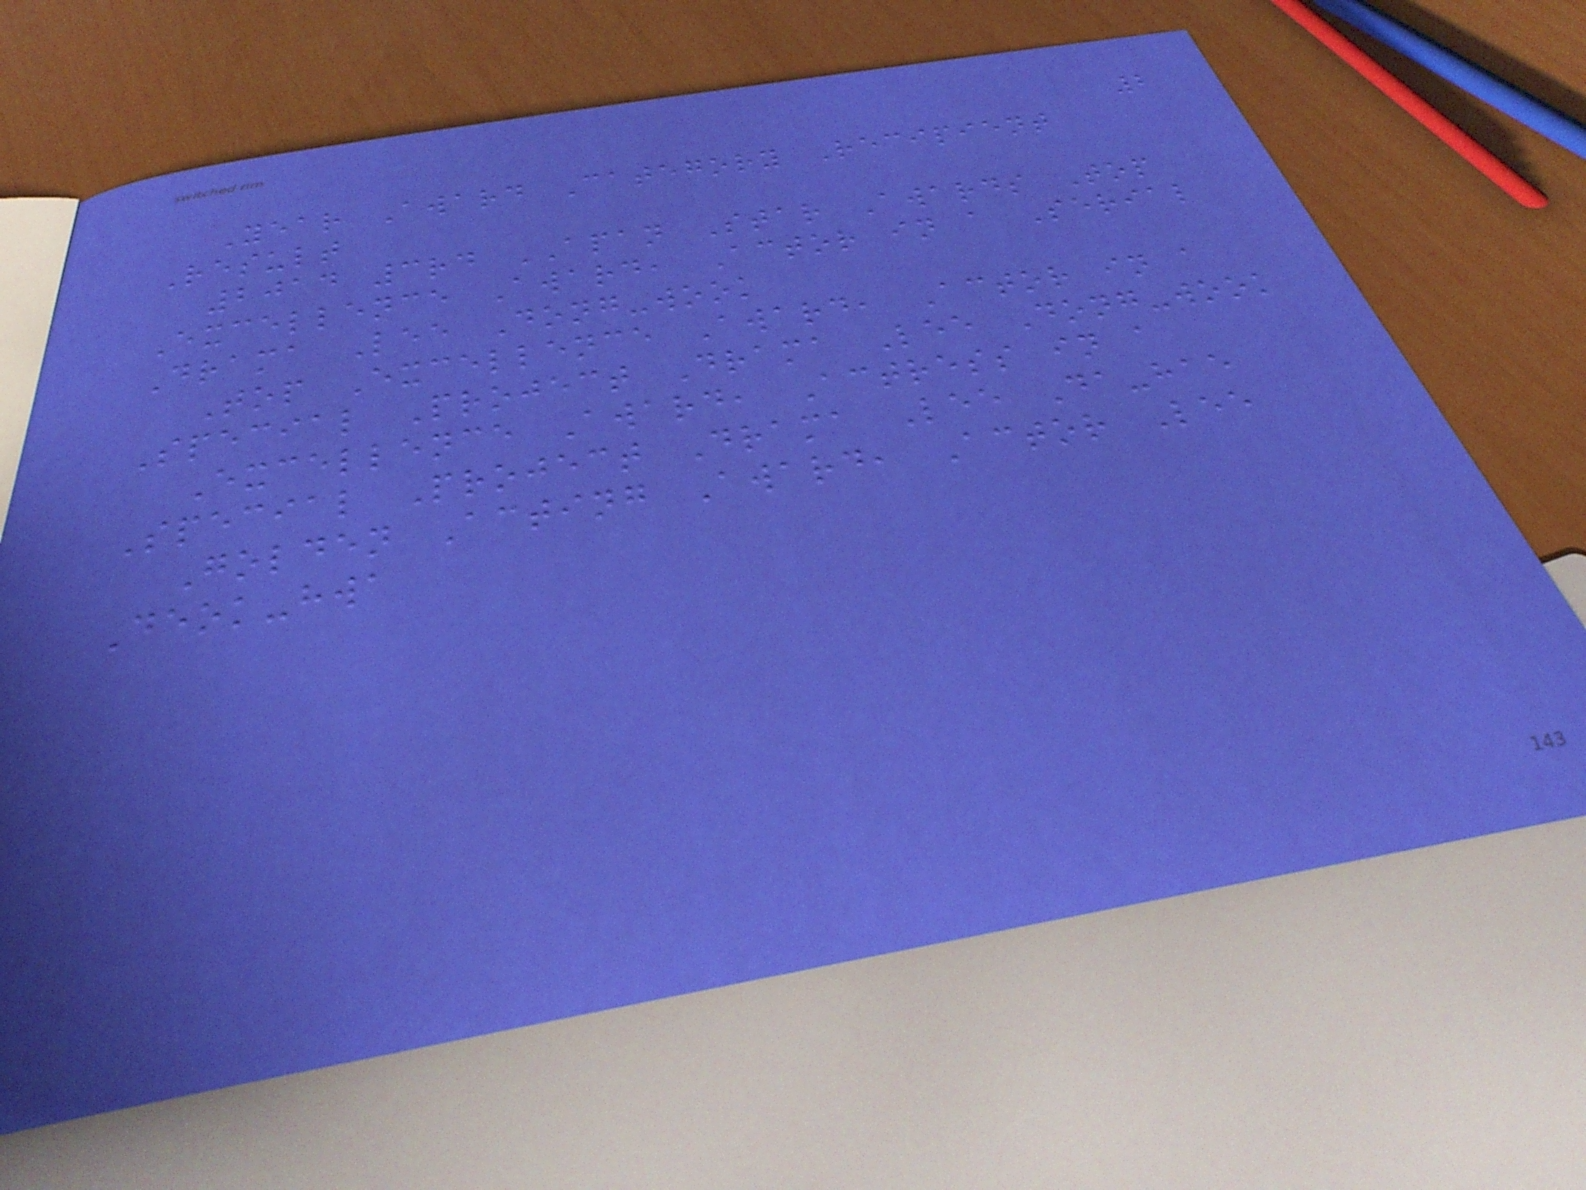2
Year Award Category Recipient
Result
2014 3rd APAN Star Awards Top
Excellence Award, Actor in a Serial
Drama Lee Dong-wook
Top Excellence Award, Actor in a
Special Project Drama Lee Dong-wook
Excellence Award, Actress in a
Special Project Drama Lee Da-hae
Golden Acting Award, Actor Lee
Deok-hwa
